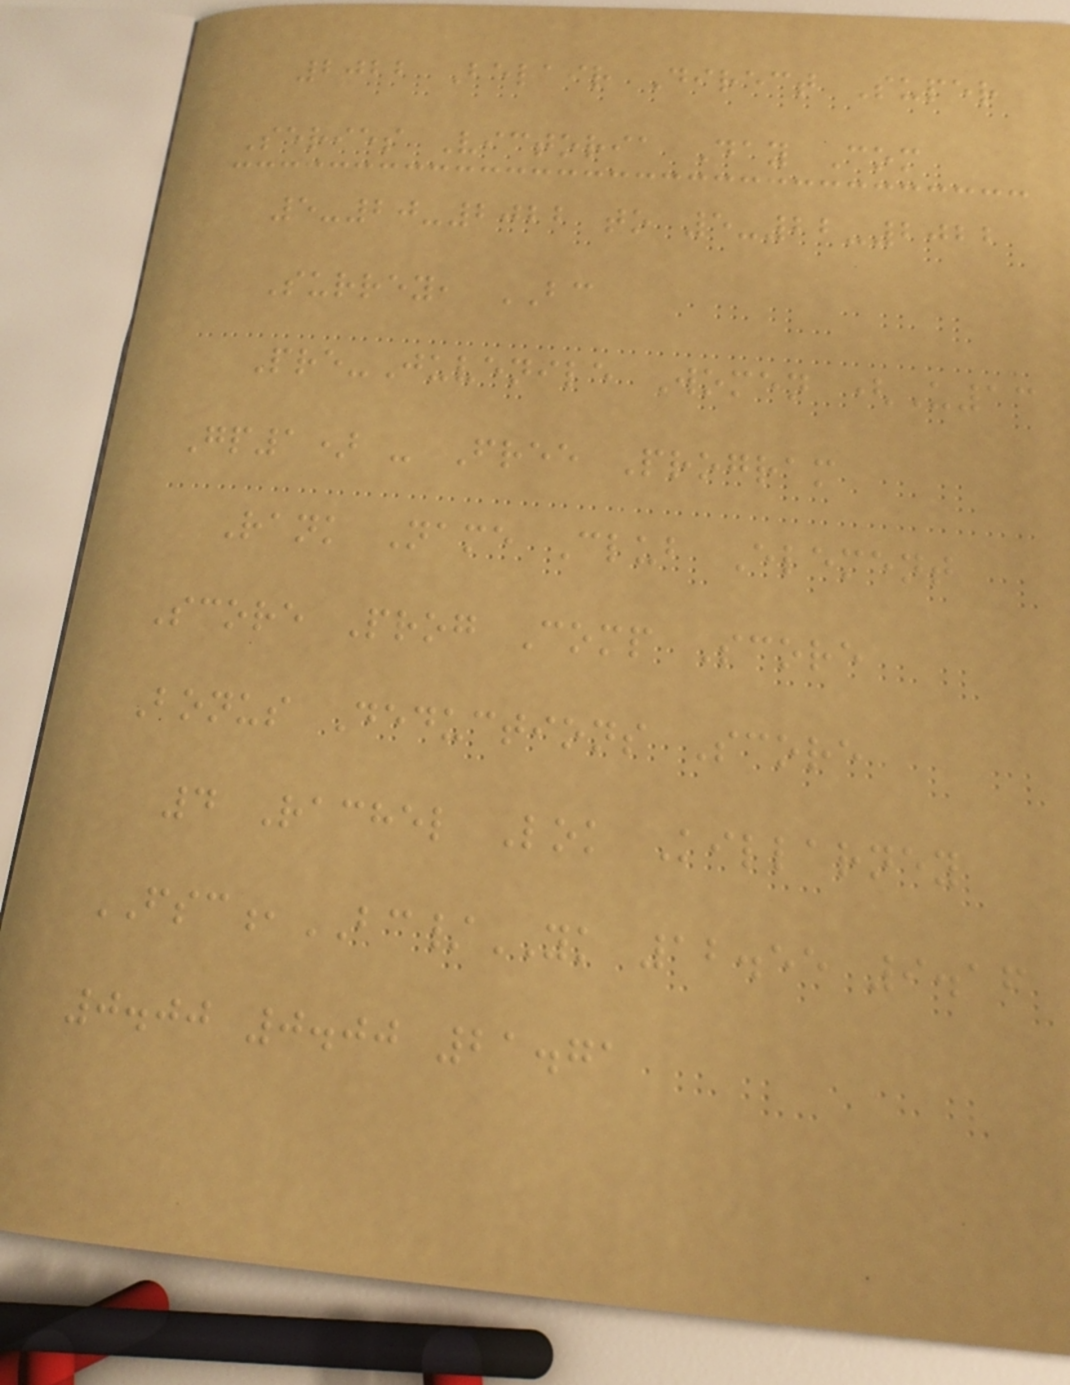2022 Belair Direct Super
Series Victoria Day Com
5-20-2022 to 5-22-2022
Surrey, BC
Pre-Juvenile Women (U13
Gp1) - Free Program
Rank Name Club Element
Score Prog Comp Score
Bonus Deductions Score
4 Rachel Lok Killarney
FSC,BC/YK 12.55 9.16
0.00 0.00 21.71
